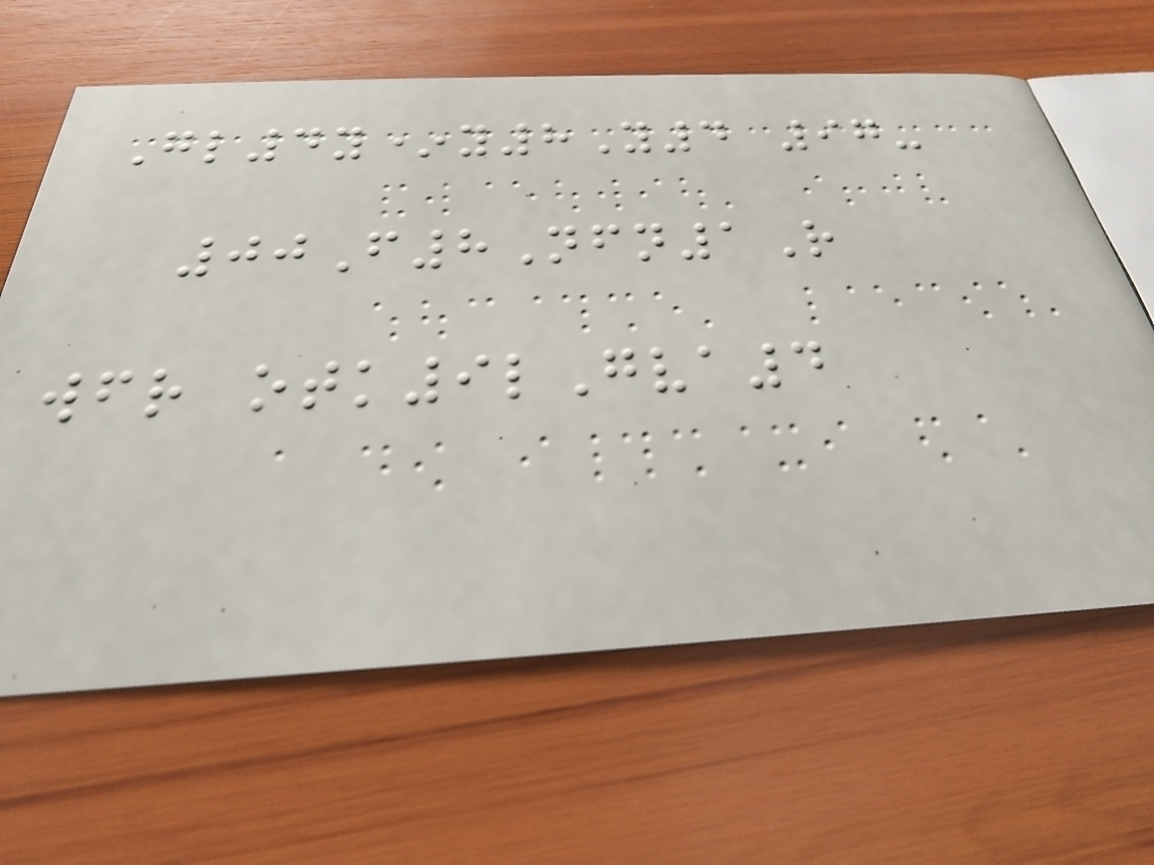Gl4y*y8Y4 97-
00F8Nfn1R
wfr otk9lGva4
